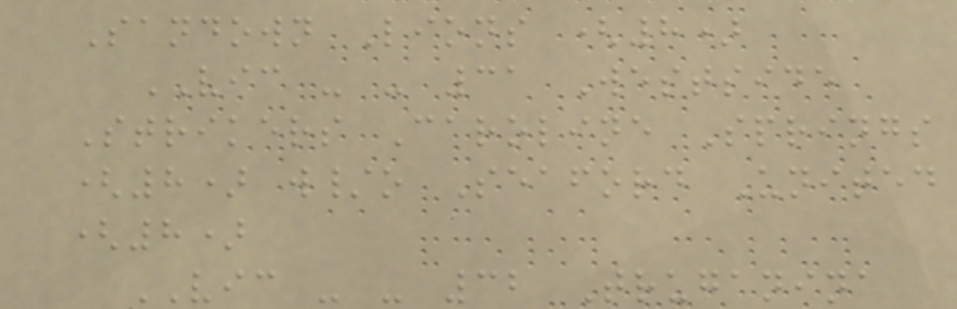Sandown Lions (8)
VIC - - 31 Westside
Strikers Caroline Springs
(8) w/o Seaford United
(8)
VIC - - 32 Truganina
